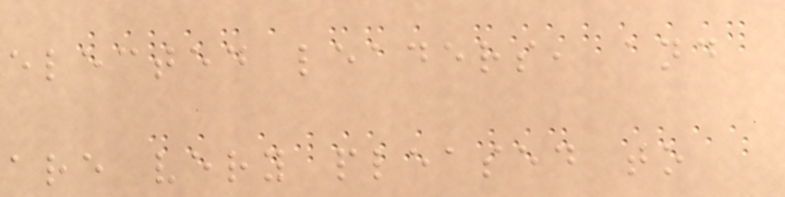elected leaders, and
are very pleased to
